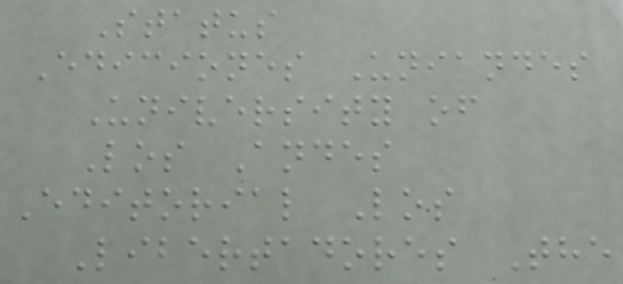Status
Ediciones Uniandes
University of
Los Andes
Editorial Los
Libertadores The
